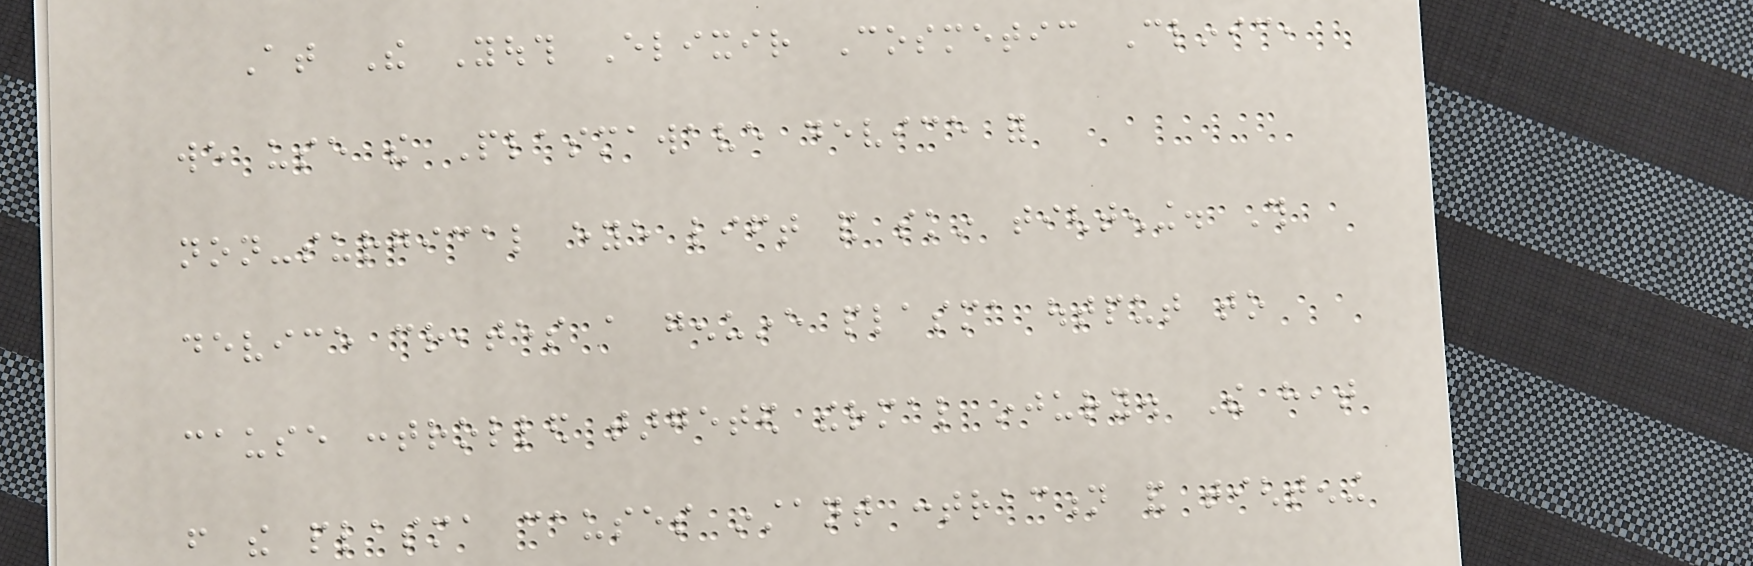At The Youth Elixir Cosmetic Clinic,
we use the Plasmawave device for
non-surgical eye lift and skin tightening. This
device creates a genuine plasma output to
cause controlled targeted thermal injury. The heat
from the plasma causes instant contraction and tightening
